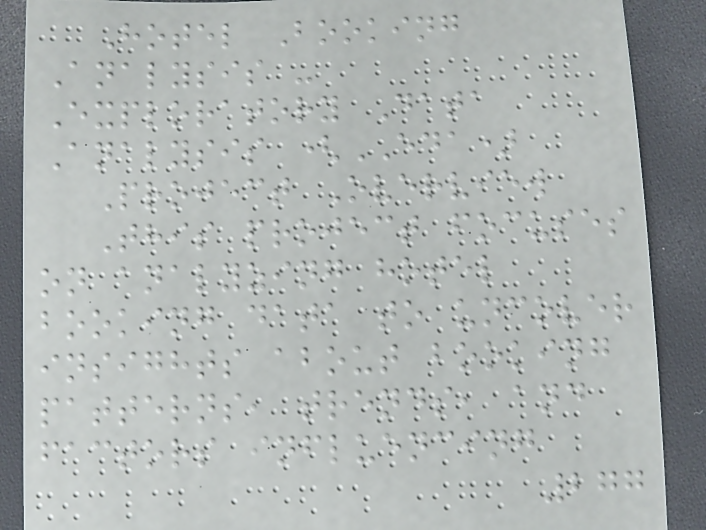Hotel Booking
Analysis -
Exploratory Data
Analysis (EDA)
Project Overview
This project focuses
on analyzing hotel
booking data to uncover
insights about booking
patterns, trends, and
factors influencing
277
